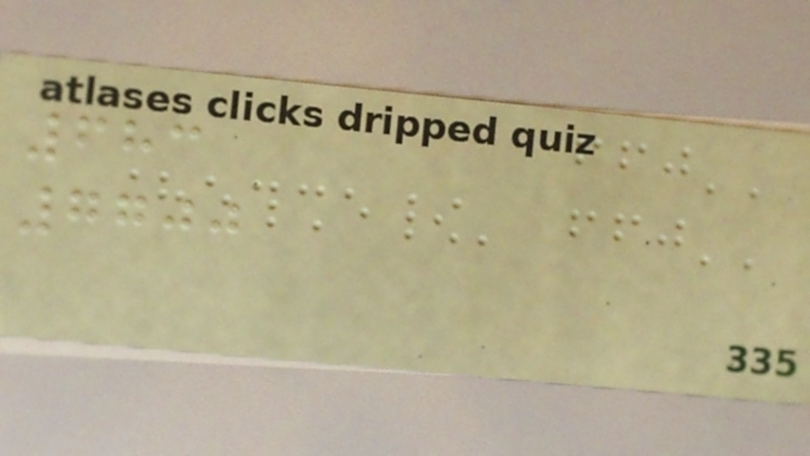683
7700
